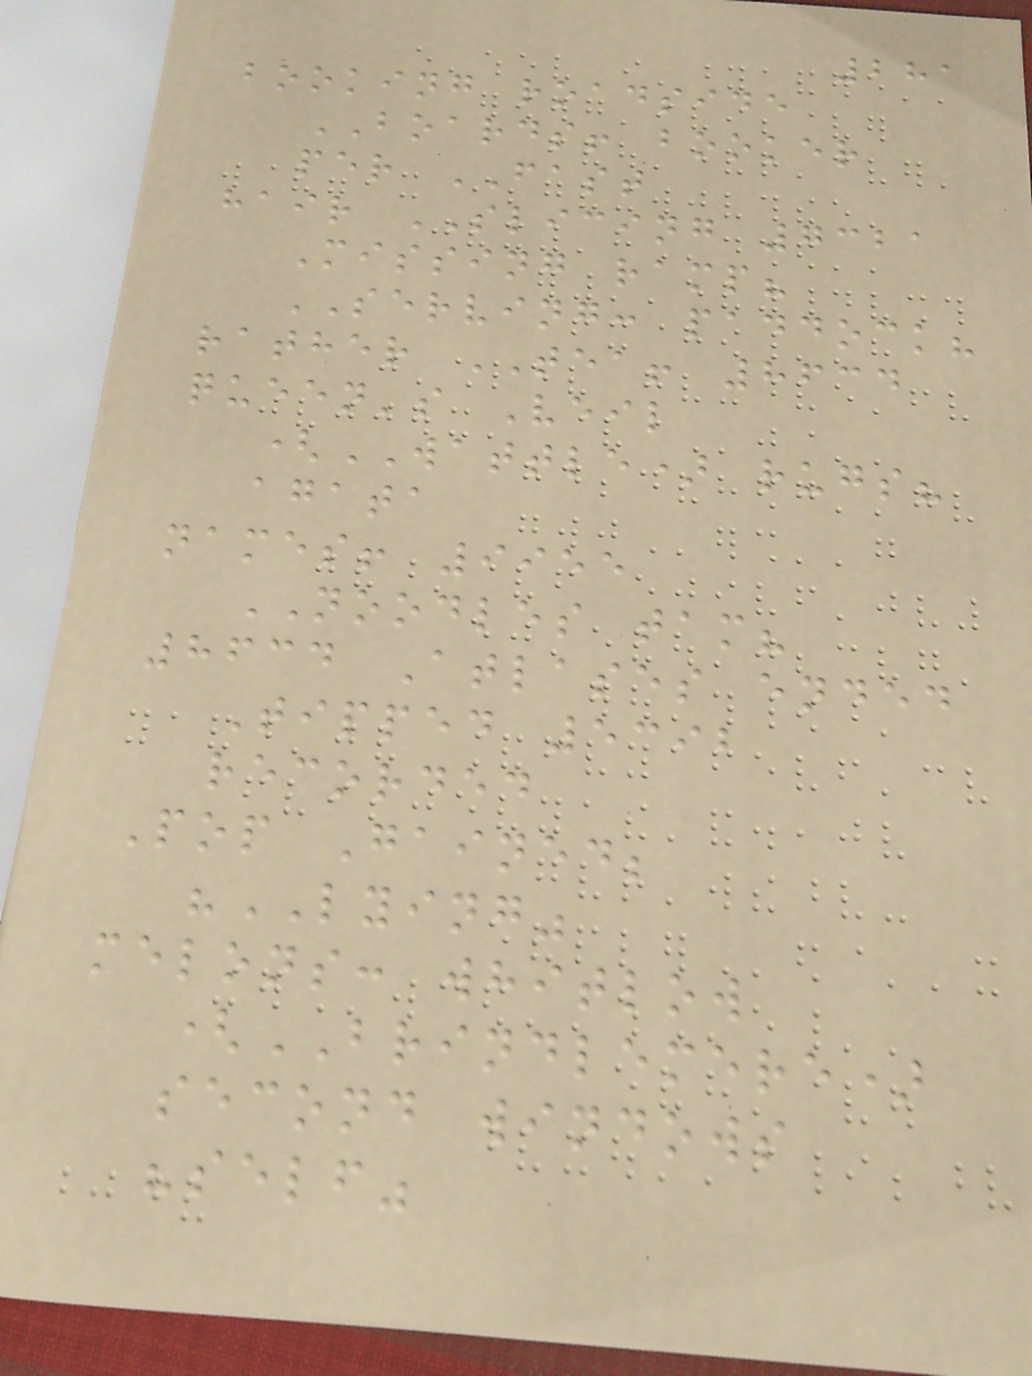281
booking roadside
BOARDS! booker
per FAST
hair SLICING 7321
Missing ramp?
SERVING: paddock?
rather TEA! 8634
queen's Veil
(WATTLE) rugs?
agata
names! 9955
NOODLES tam?
8634 Atlases ended
Tipped 5392
recorded
Pop Gained;
"LYING"
melons: whitlow
(BRINDLEMERE)
second windows
"self"
